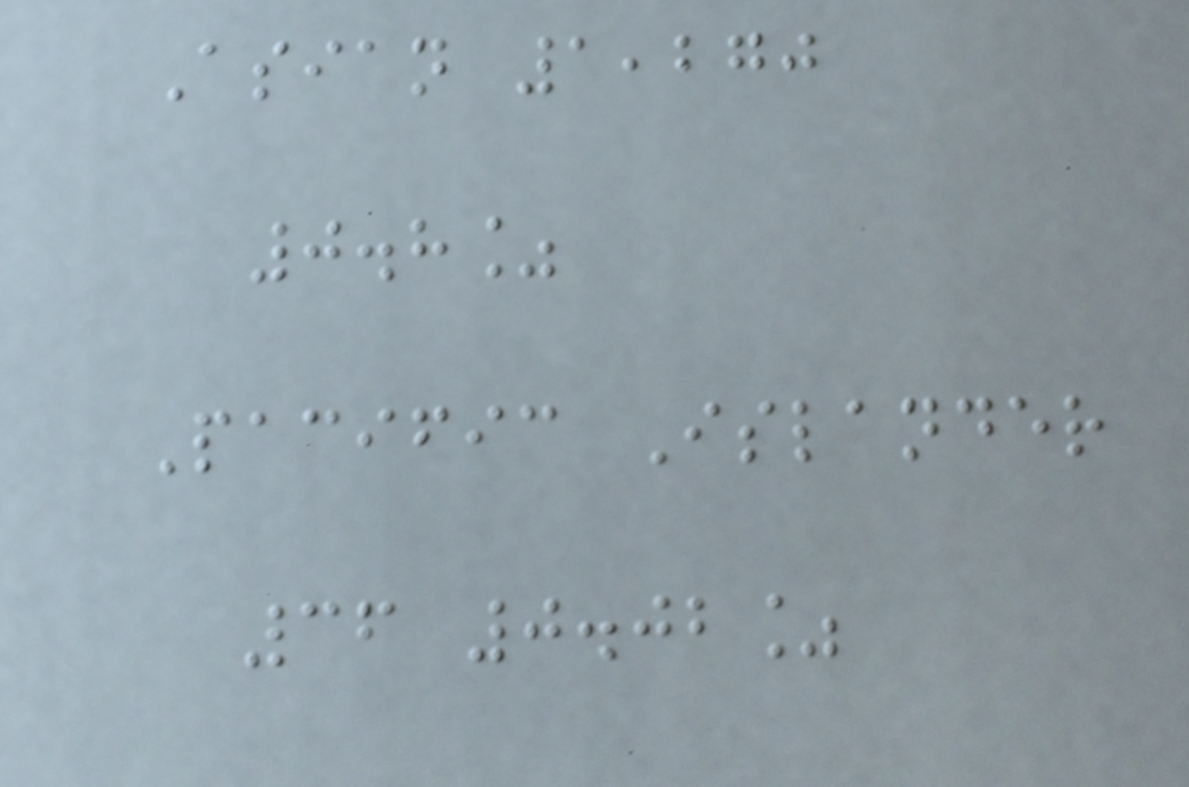Asian 1,270
0.8%
Pacific Islander
36 0.02%
